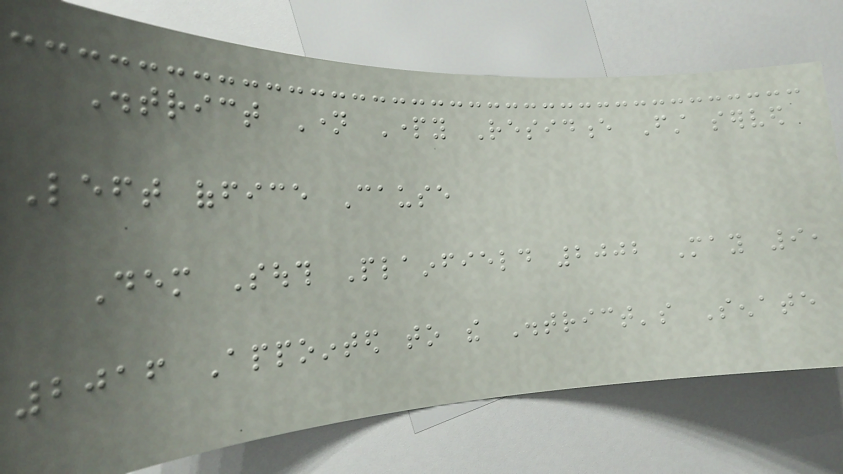District Name Party Residence First served
Left office Cause
Dem South Plainfield 2002 May 9,
2016 Appointed to the District's Senate
